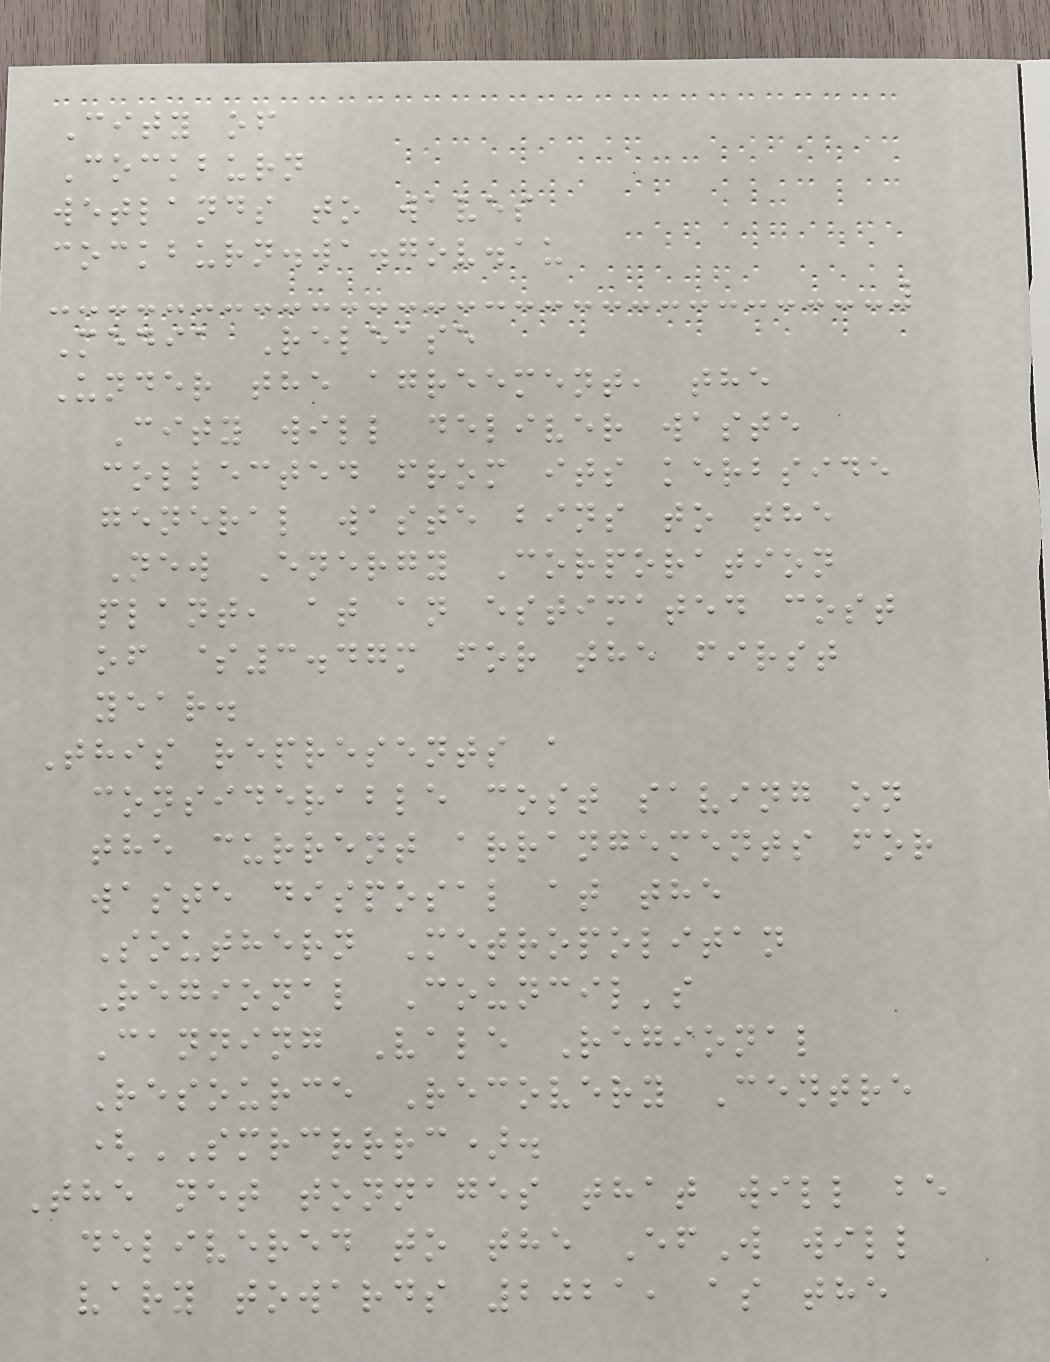City of
Cockburn
wetlands to waves
cockburn.wa.gov.au
Media Release
Under the agreement, the
City will deliver waste
collected from its kerbside
general waste bins to the
New Energy Corporation
plant, at an estimated cost
of $3.47m for the first
year.
This represents a
considerable cost saving on
the current arrangements for
waste disposal at the
Southern Metropolitan
Regional Council's
Canning Vale Regional
Resource Recovery Centre
(SMRCRRRC).
The net tonnages that will be
delivered to the EfW will
vary towards 2021, as the
